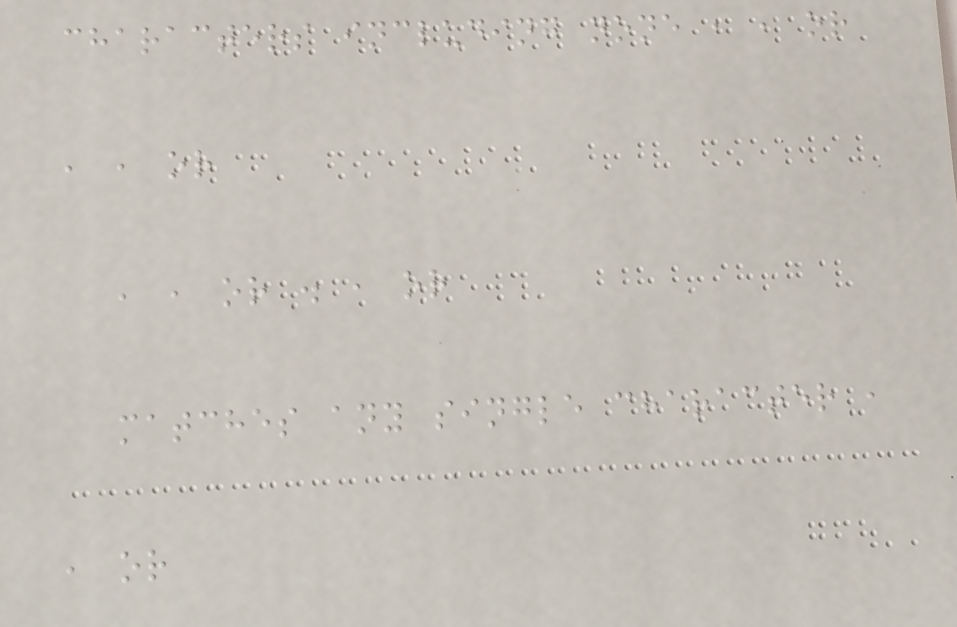characters including none , , or
, , or
, , or . , or
matches any single character ,
, or
